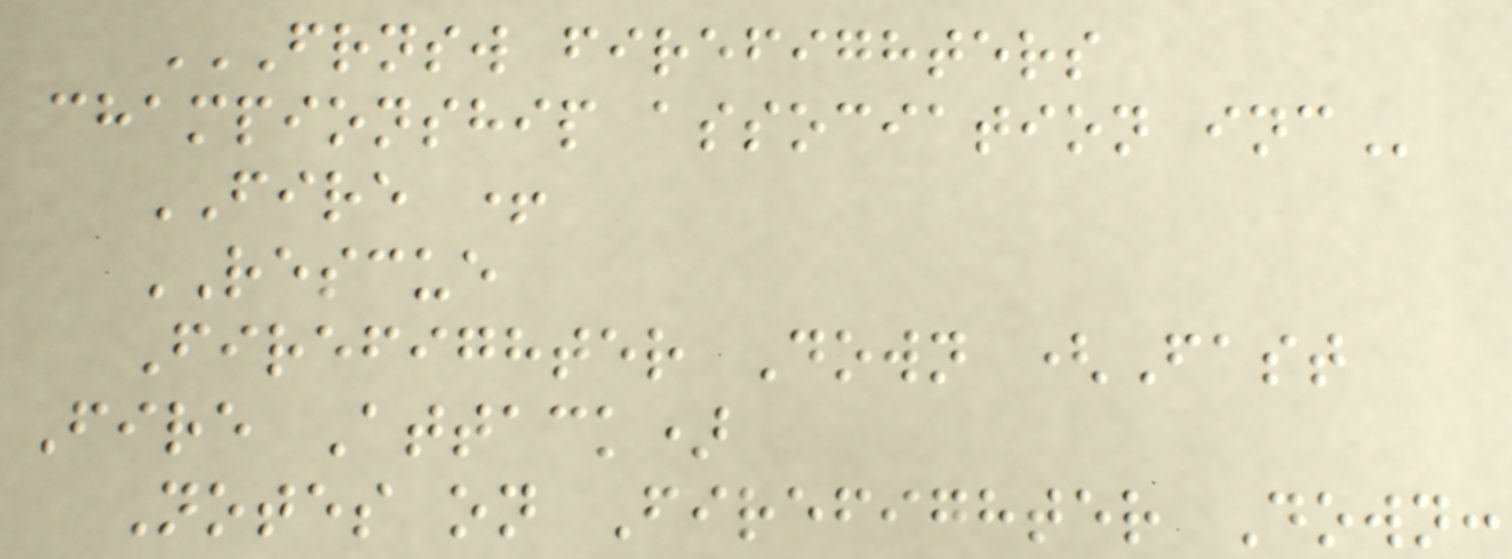FRNSW FIREFIGHTERS
CHAMPIONSHIP ASSOCIATION INC
FIRE +
RESCUE
Firefighter Down (Fast
Fire Attack)
Notes on Firefighter Down:
